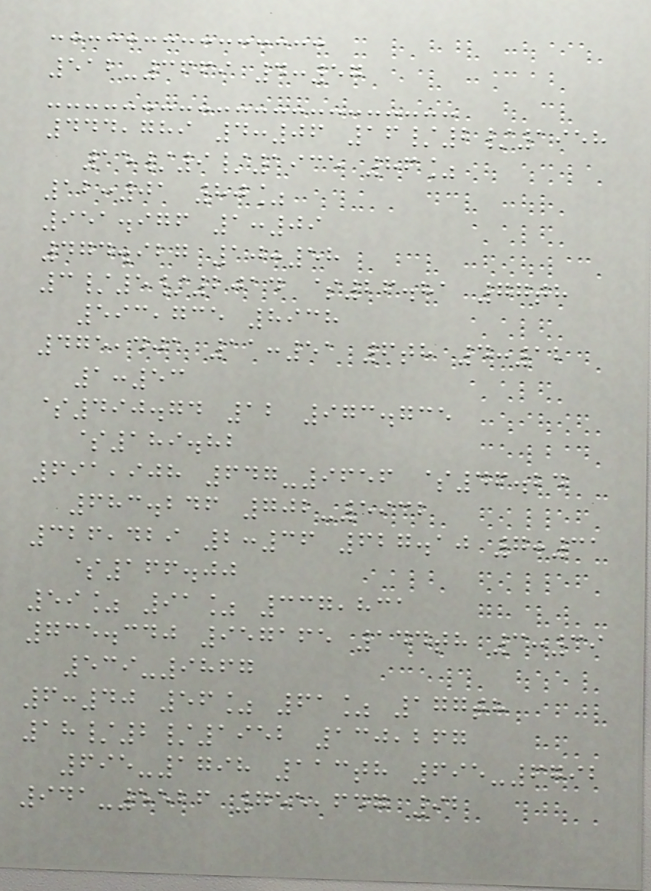512-3669 4:57
444,789 4:06 16/2/1958
15/9/1935 86%
12:01 80%
951.976 1:09
474.927 10:58
3/5/2014 $26.81 77th
593,735 8938
475,401 11:51 6th 4:12
1:53
$490.74 12 973.735
$189.82
691,908 647-9656 $46.24
683.246 702-5932
326,429 2:36 627.10 7:31
$166.00
59% 91% 337,831
735.340 957165 144th 3:39
539-9867
6:40 56% 61% 177th
18/2/1952 130,267
695-1798 113th 695-6792
941-5526 755,647 92
